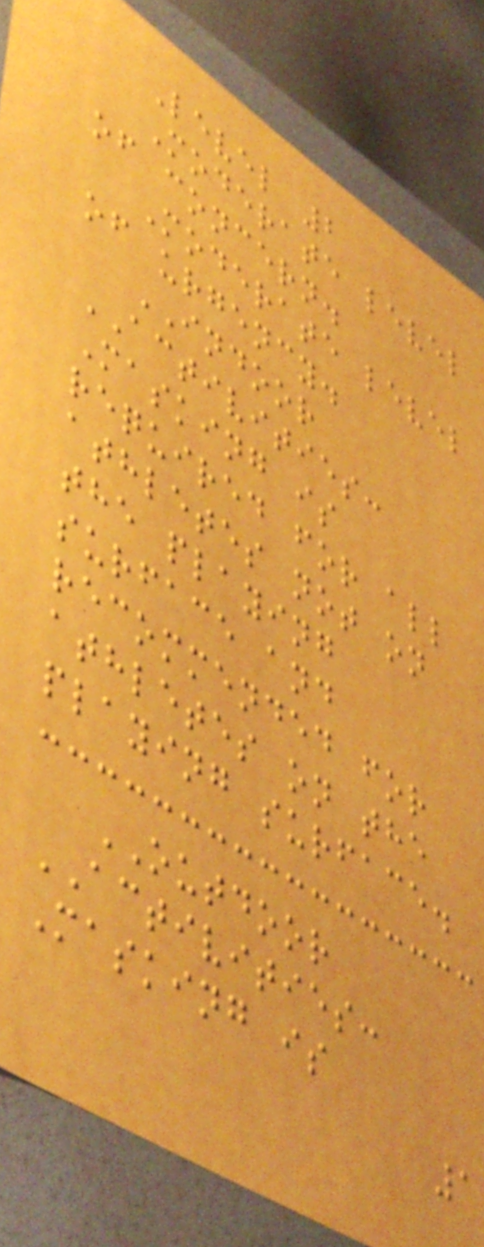Level 2
Moderate level
of concern.
Moderate level
of urgency.
INDOOR
ACTIVITIES:
Masking is
required for all
athletes not on
the playing
surface and
recommended for
athletes on the
playing surface.
OUTDOOR
ACTIVITIES:
Masking is
1
